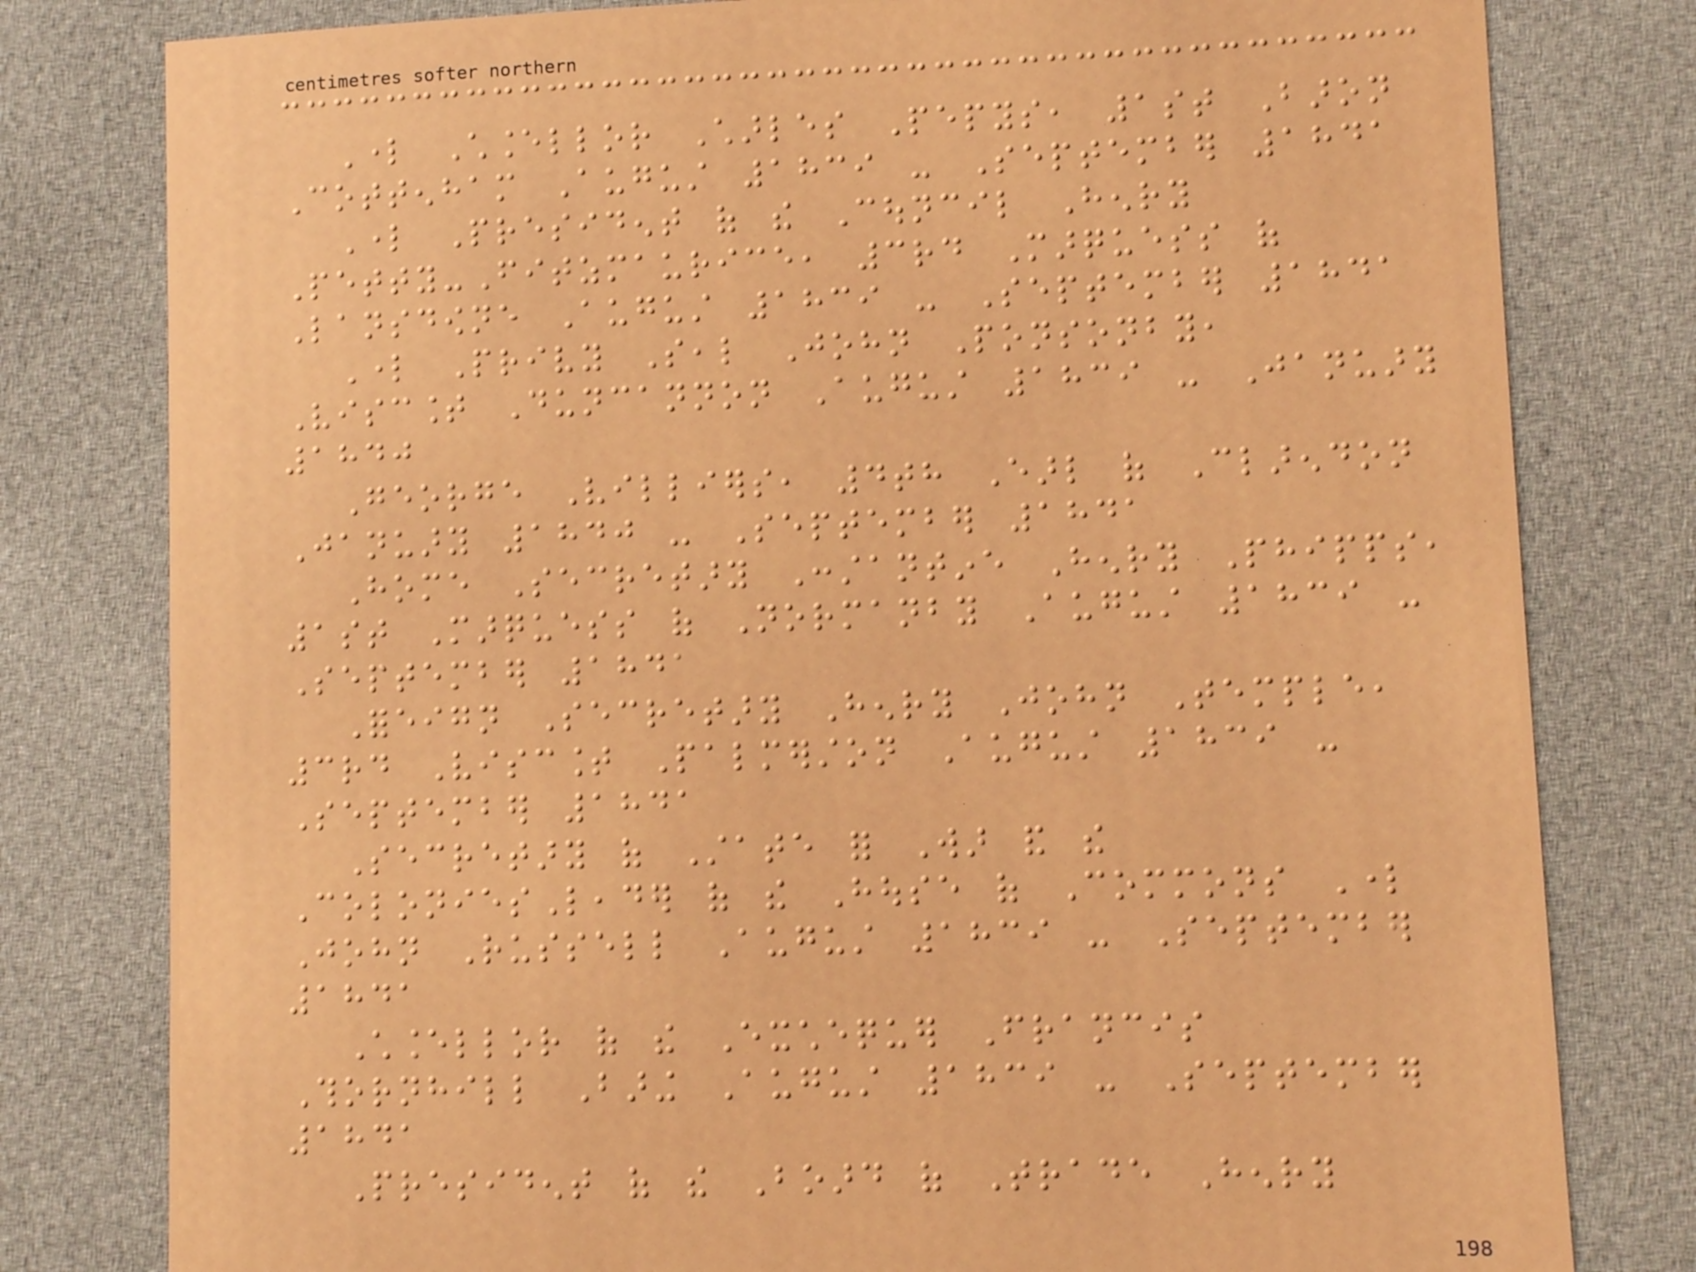Lord Chancellor Charles Pepys, 1st Baron
Cottenham August 1839 - September 1841
Lord President of the Council Henry
Petty-Fitzmaurice, 3rd Marquess of
Lansdowne August 1839 - September 1841
Lord Privy Seal John Ponsonby,
Viscount Duncannon August 1839 - January
1840
George Villiers, 4th Earl of Clarendon
January 1840 - September 1841
Home Secretary Constantine Henry Phipps,
1st Marquess of Normanby August 1839 -
September 1841
Foreign Secretary Henry John Temple,
3rd Viscount Palmerston August 1839 -
September 1841
Secretary of State for War and the
ColoniesLeader of the House of Commons Lord
John Russell August 1839 - September
1841
Chancellor of the Exchequer Francis
Thornhill Baring August 1839 - September
1841
President of the Board of Trade Henry
